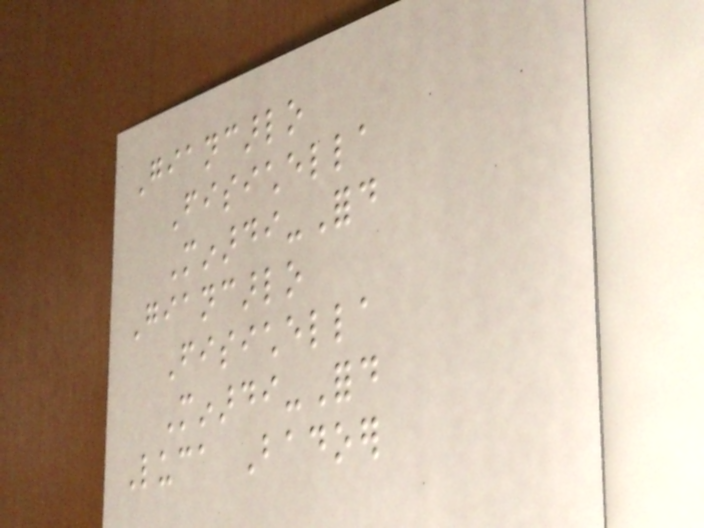Giancarlo
Fisichella
Minardi-Ford
Giancarlo
Fisichella
Minardi-Ford
Luca Badoer
